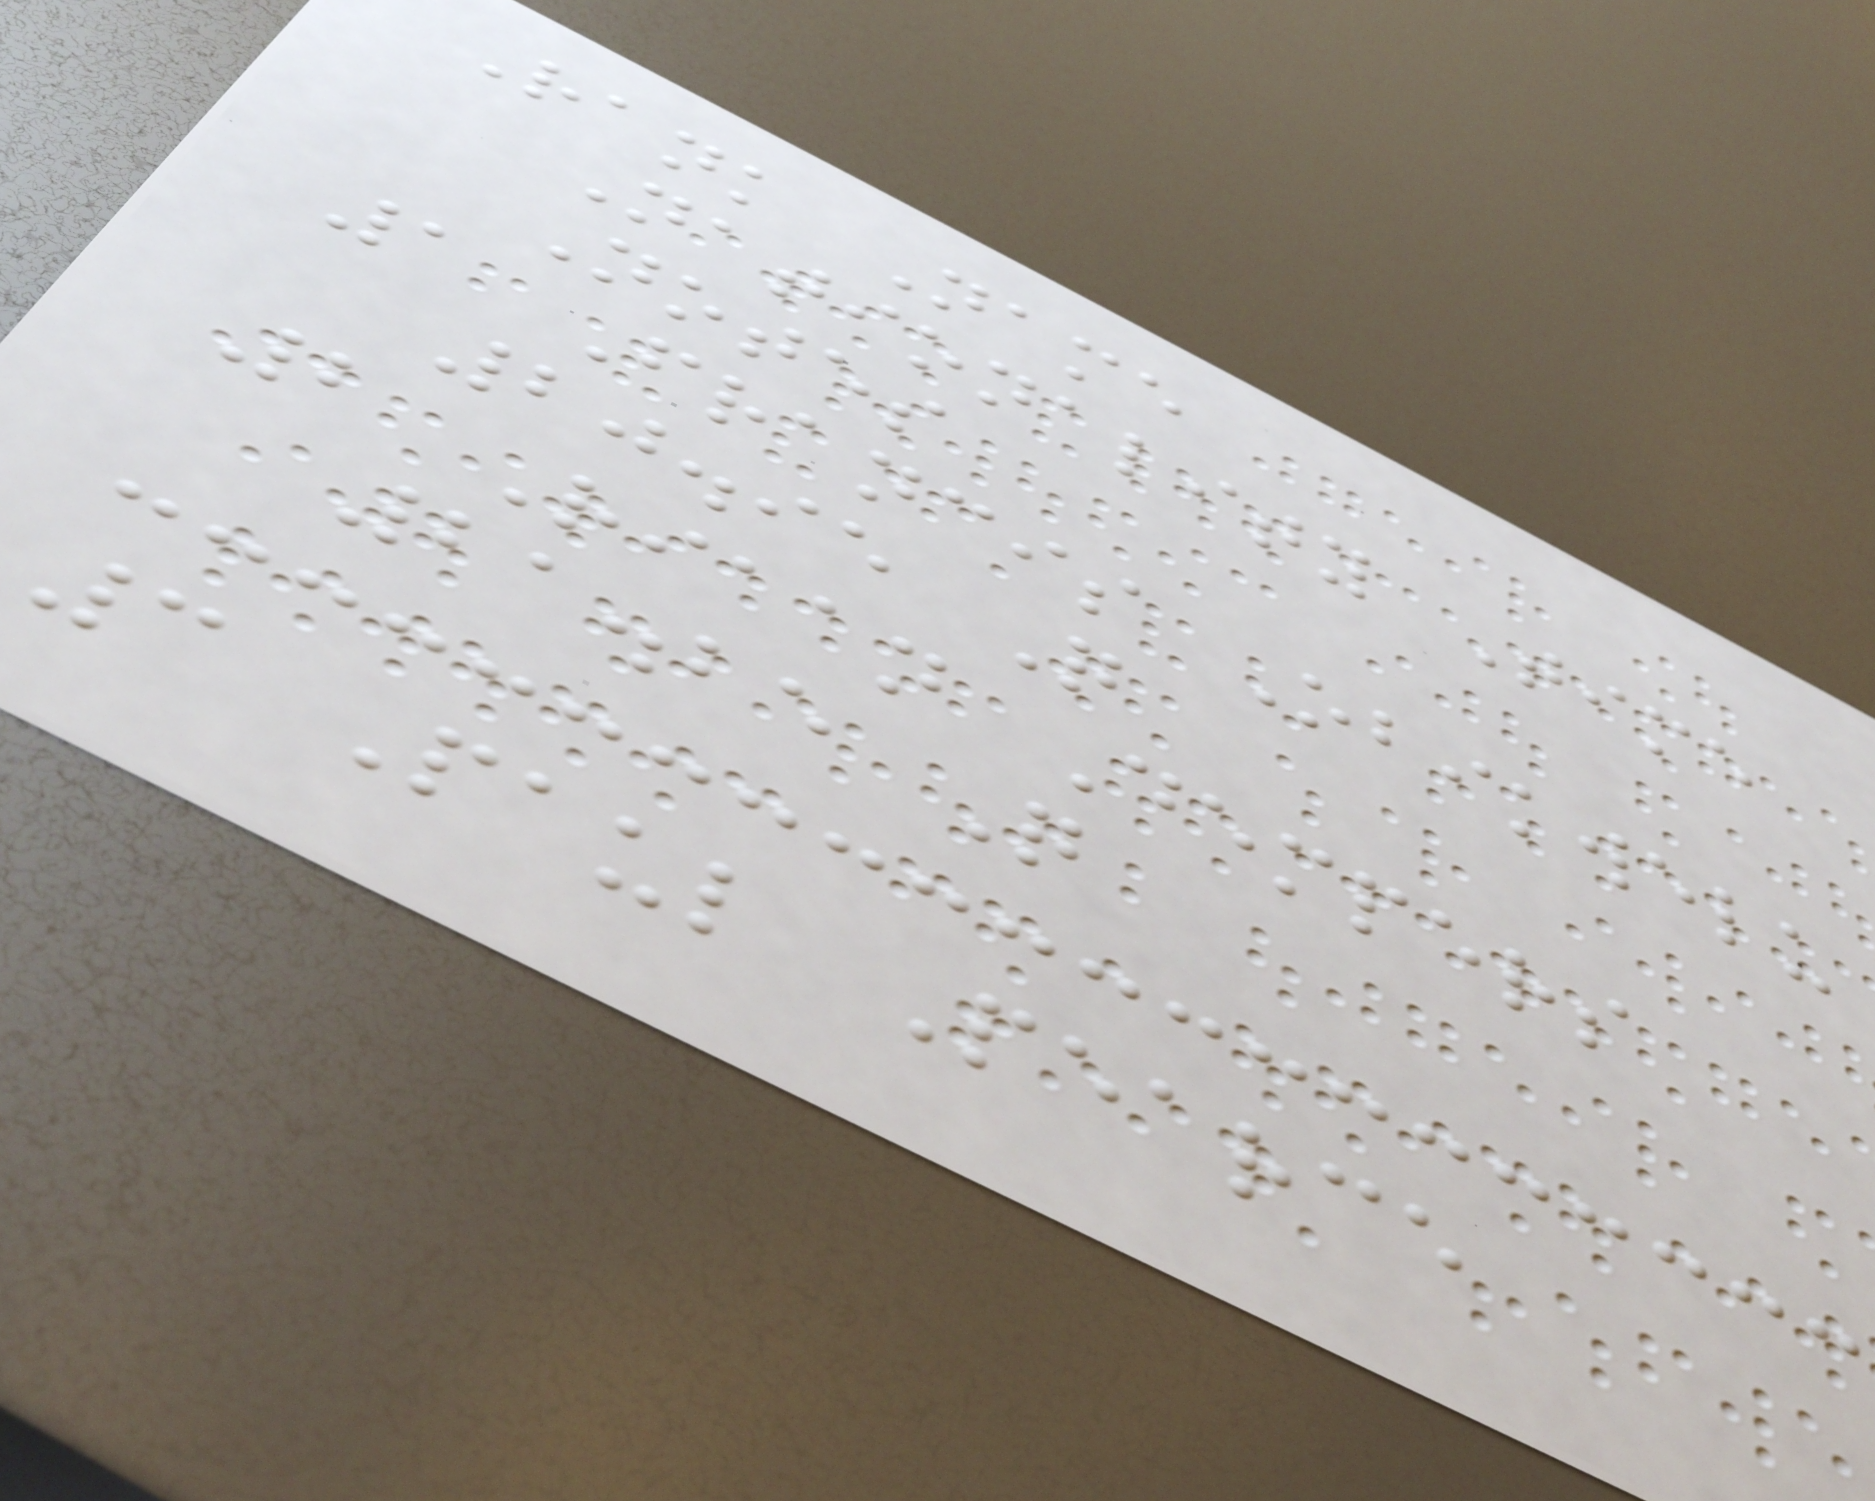Rank Name
Nationality Time
Notes
1 Francis Obikwelu
20.95 Q
2 Riaan Dempers
21.25 Q
3 Paul Pearce
